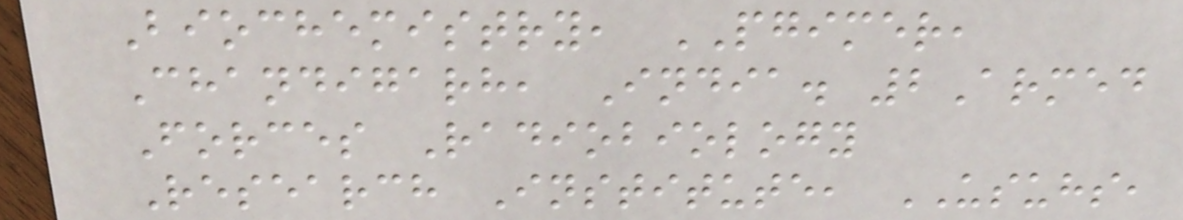Biochemistry, PGIMER,
Chandigarh, India. 2Armed
Forces Radiobiology
Research Institute, USUHS,
